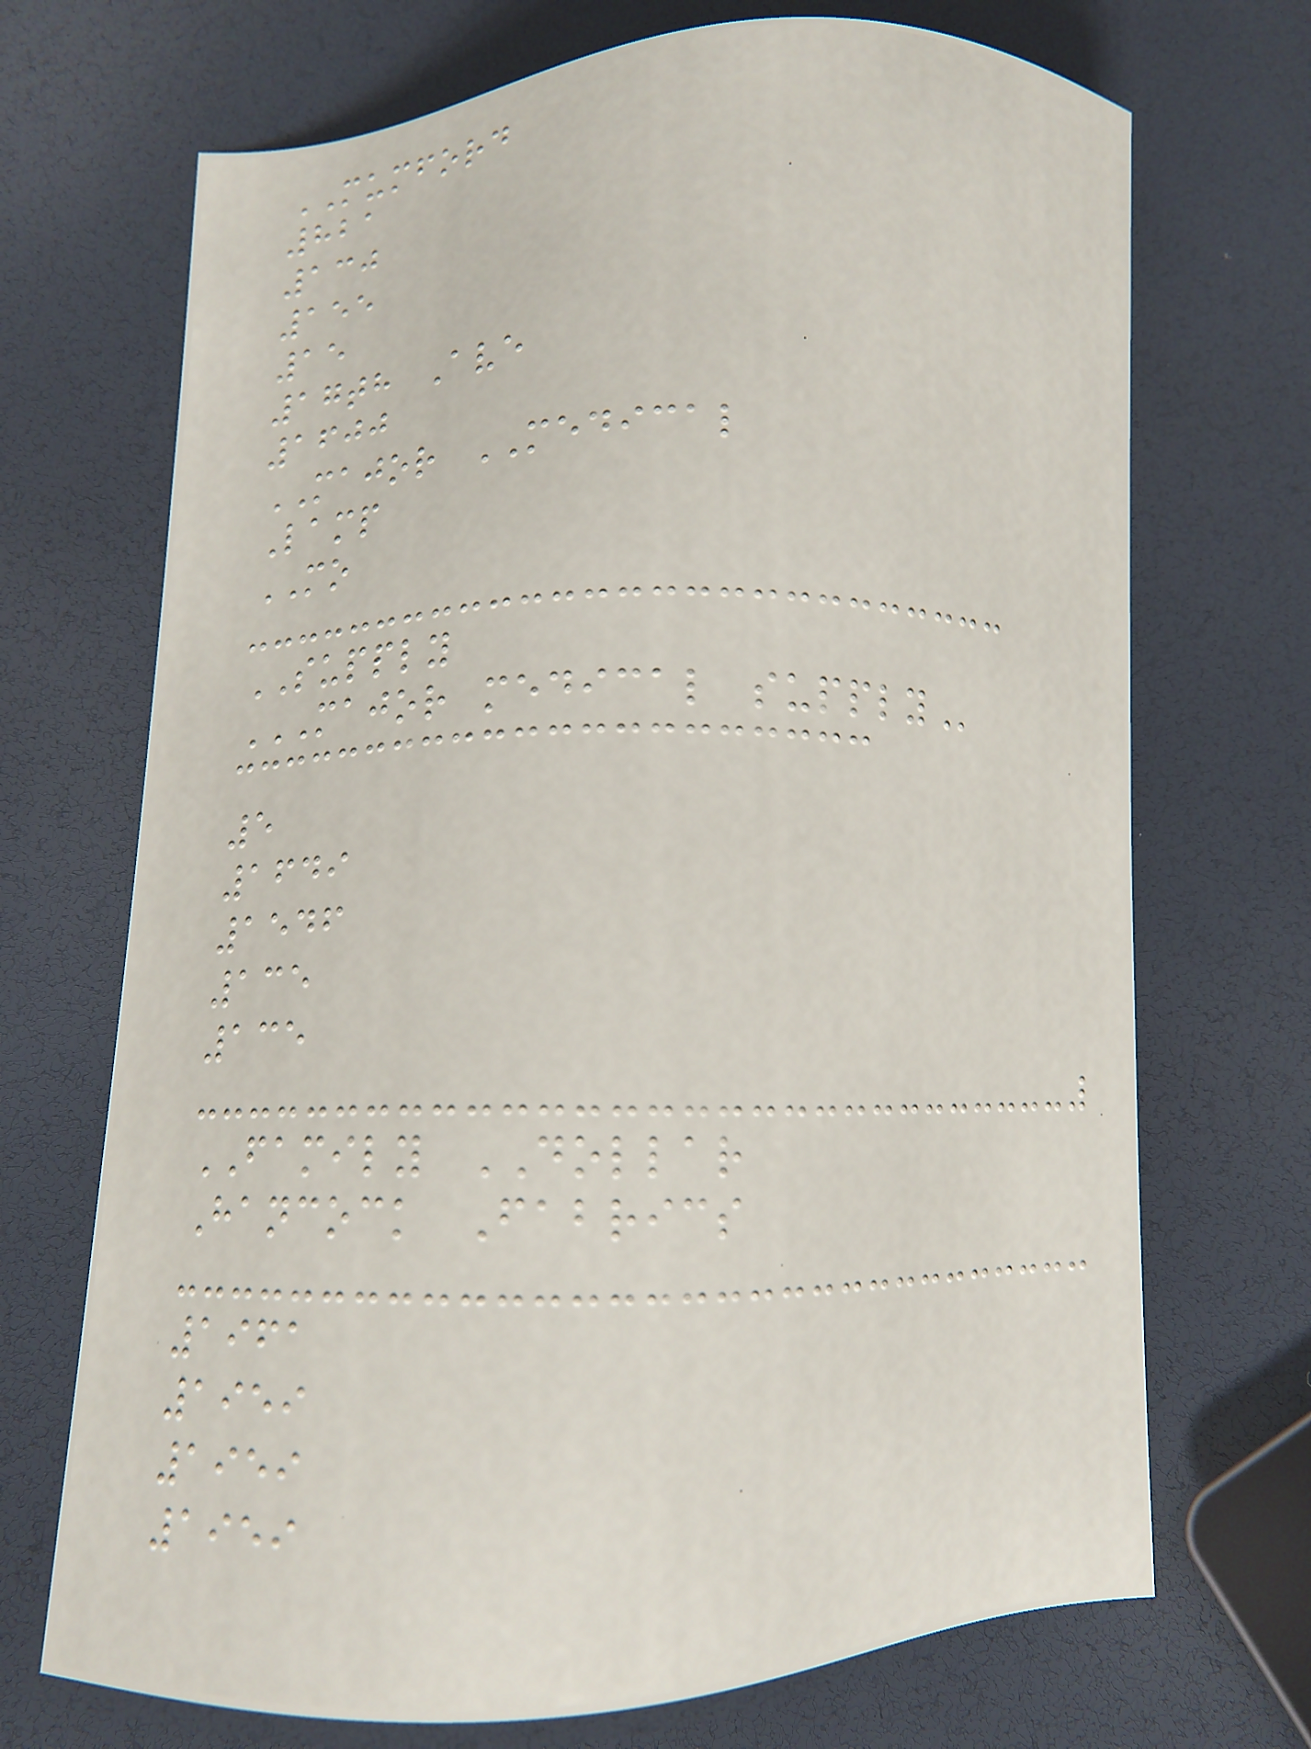MUMFORD
821
130
155
15
17th Ave
1600
MAJOR MEDICAL
Lamp
MO
SUPPLY
MAJOR MEDICAL SUPPLY
5
1649
1546
135
135
FAMILY DOLLAR
Hancock Fabrics
1961
1959
1959
1959
